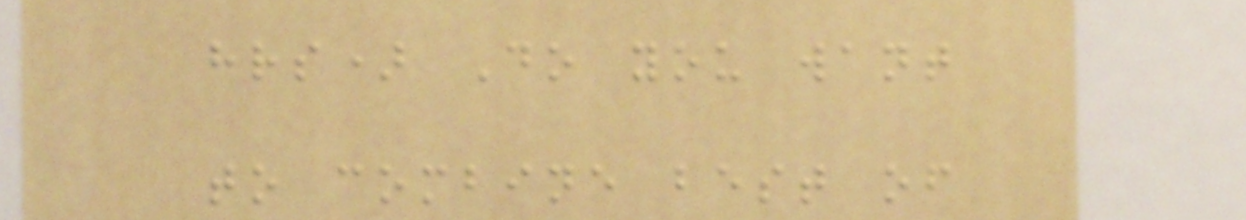hrs) Do you want
to combine best of
